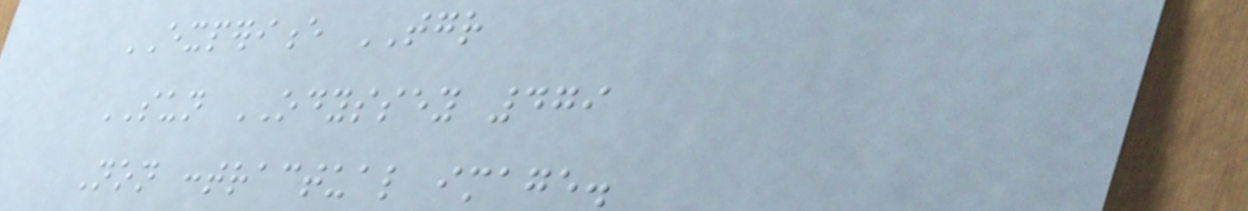EXPERIENCE TOGETHER
SUN ODYSSEY 479
Non contractual image.
